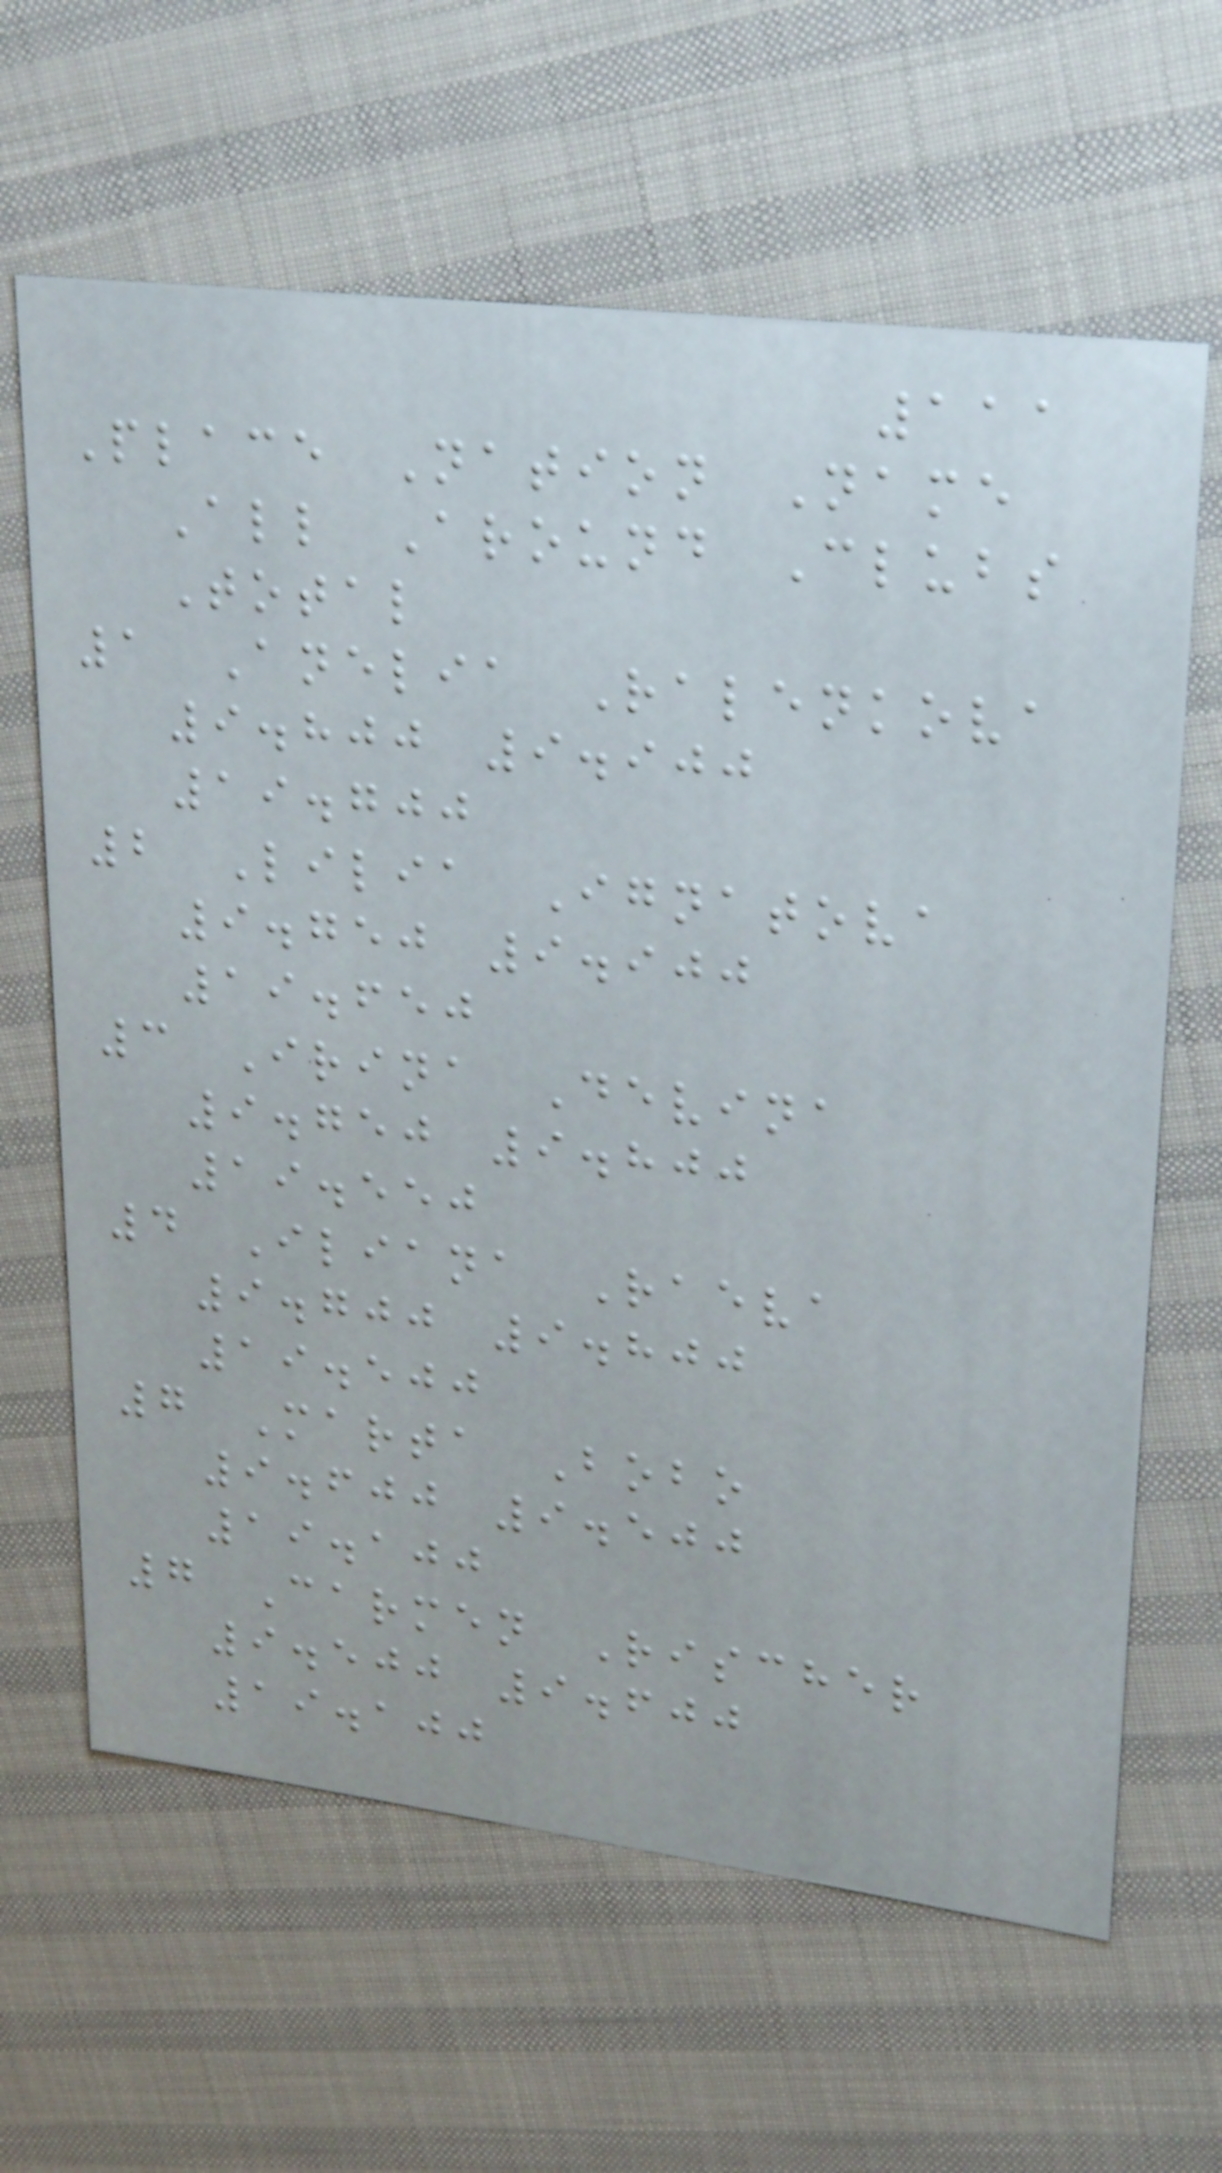111
Place Nation Name
All Around Clubs
Total
1 Anelia Ralenkova
9.800 9.900
19.700
2 Lilia Ignatova
9.750 9.900
19.650
3 Irina Devina
9.750 9.800
19.550
4 Iliana Raeva
9.700 9.800
19.500
7 Marta Bobo
9.600 9.500
19.100
7 Carmen Rischer
9.500 9.600
19.100
